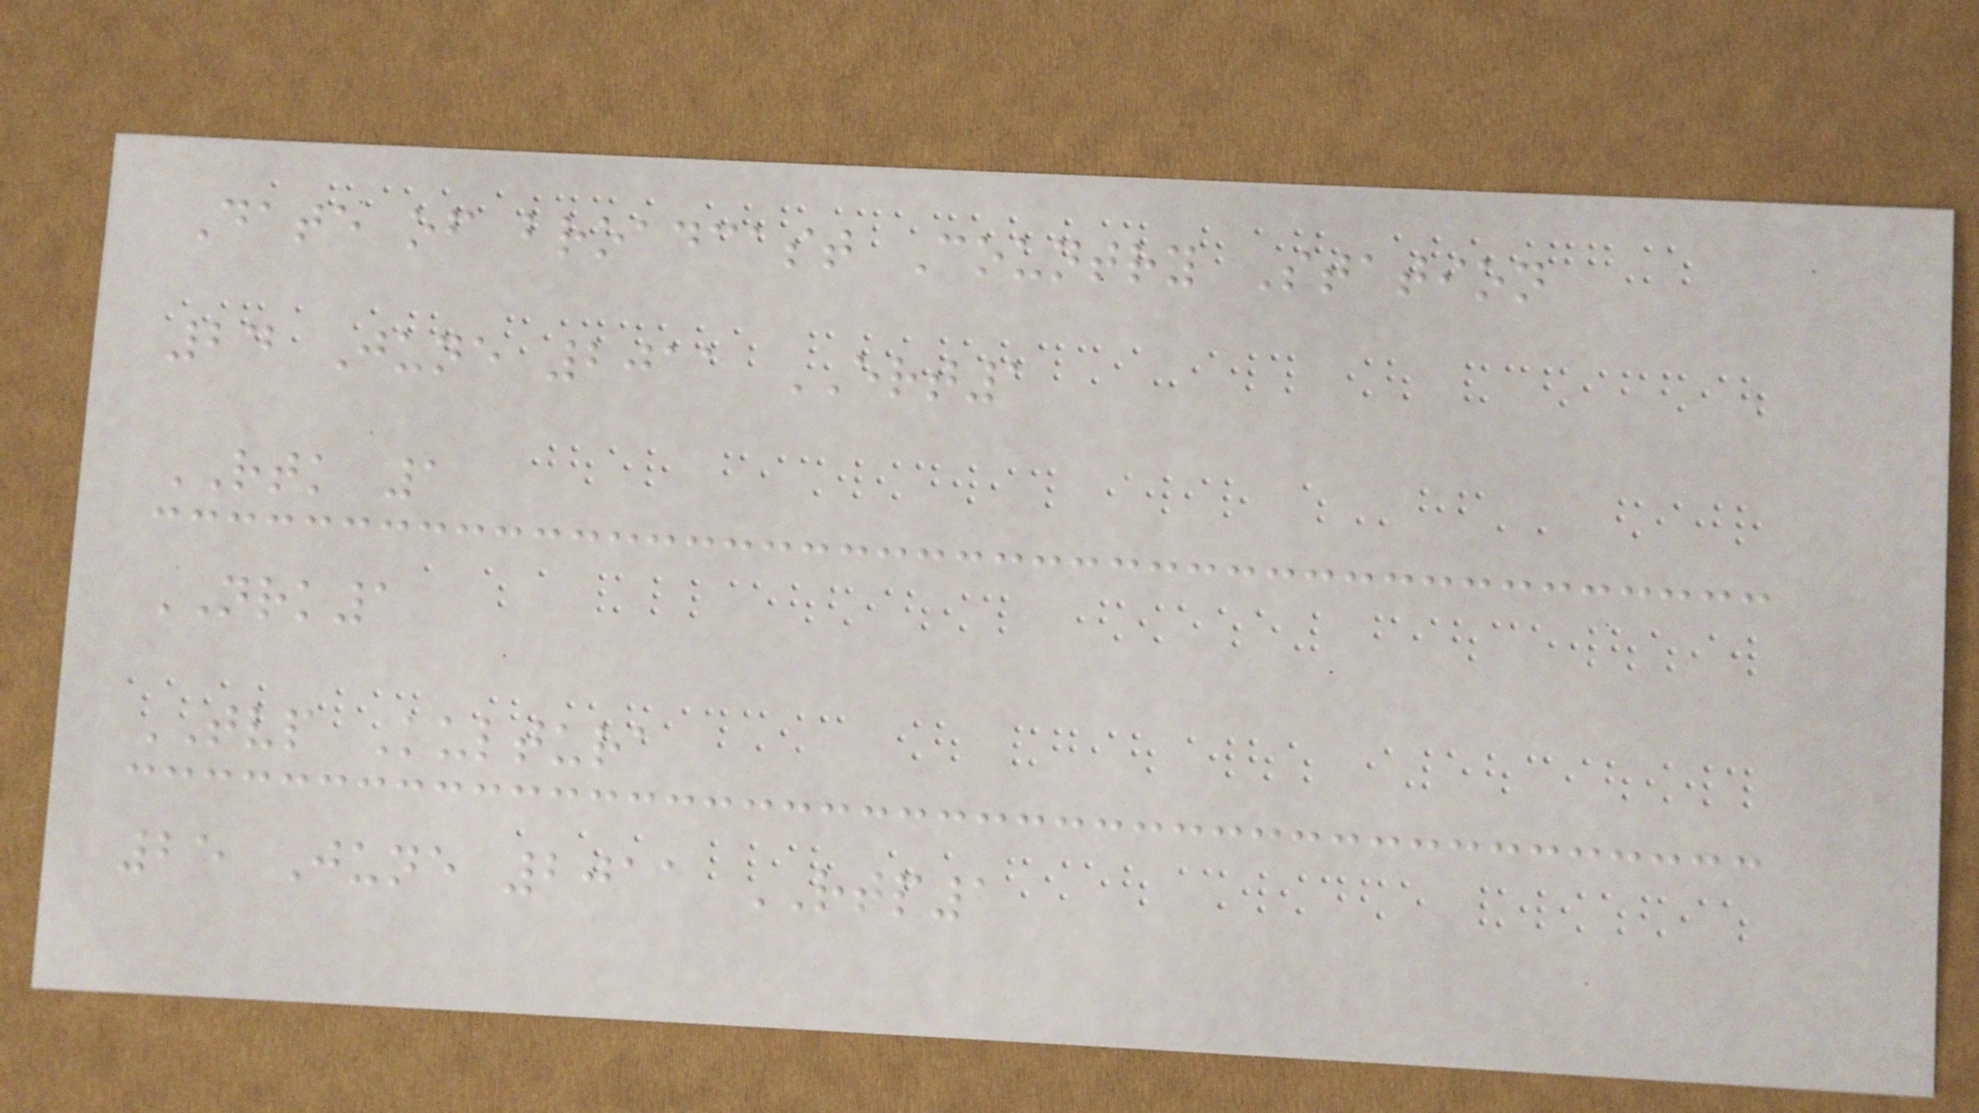Date of broadcast Country Station
24 June 2011 ERT1
RTK 1
NRK1
TVP Kultura
25 June 2011 RTP1
